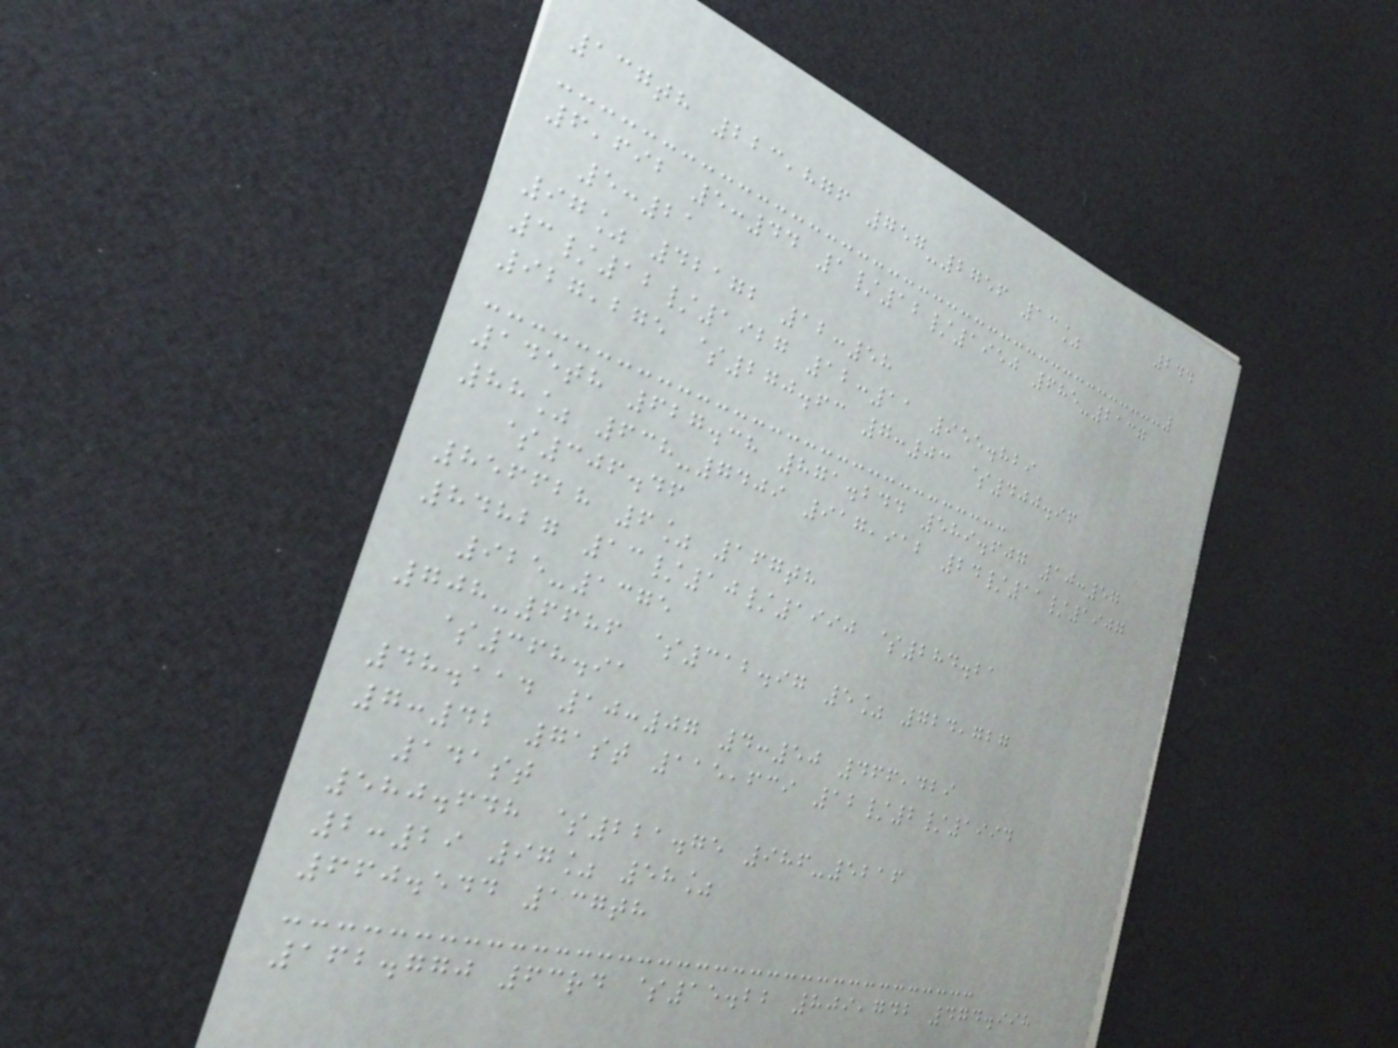244
137th 223,876 757-2756 13%
6,692 5:44 1/12/1950 685-2137
5:21
97% 42172 12:58
3/12/1927 12:11 955.829
927,275 $270.63 7:03 $400.96
145th 627.38 871.244 589.607 10:57
88% 638-7409 917,912 24/11/1907
$306.46
856628 6% 167th
84827 13/10/1990 $284.21
925-1375
708-6686 $312.97 5% 724,727
$368.91
48.114 10:07 4:50 466,429
7:42 71st 115,639 12/2/1994
141st
580.648 $221.75 986-5216
2:29 97% 58%
660.544 137th
162.770 63rd $15.22 809,742 474.998
